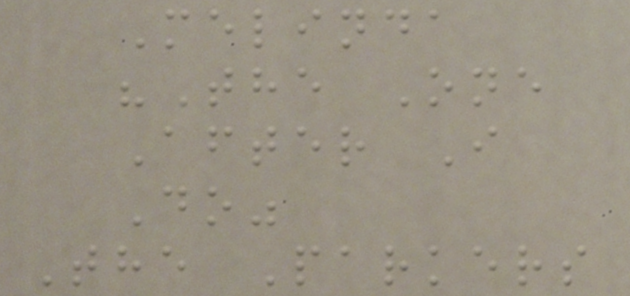Melinda
"The One
After I
Do"
The Parkers
